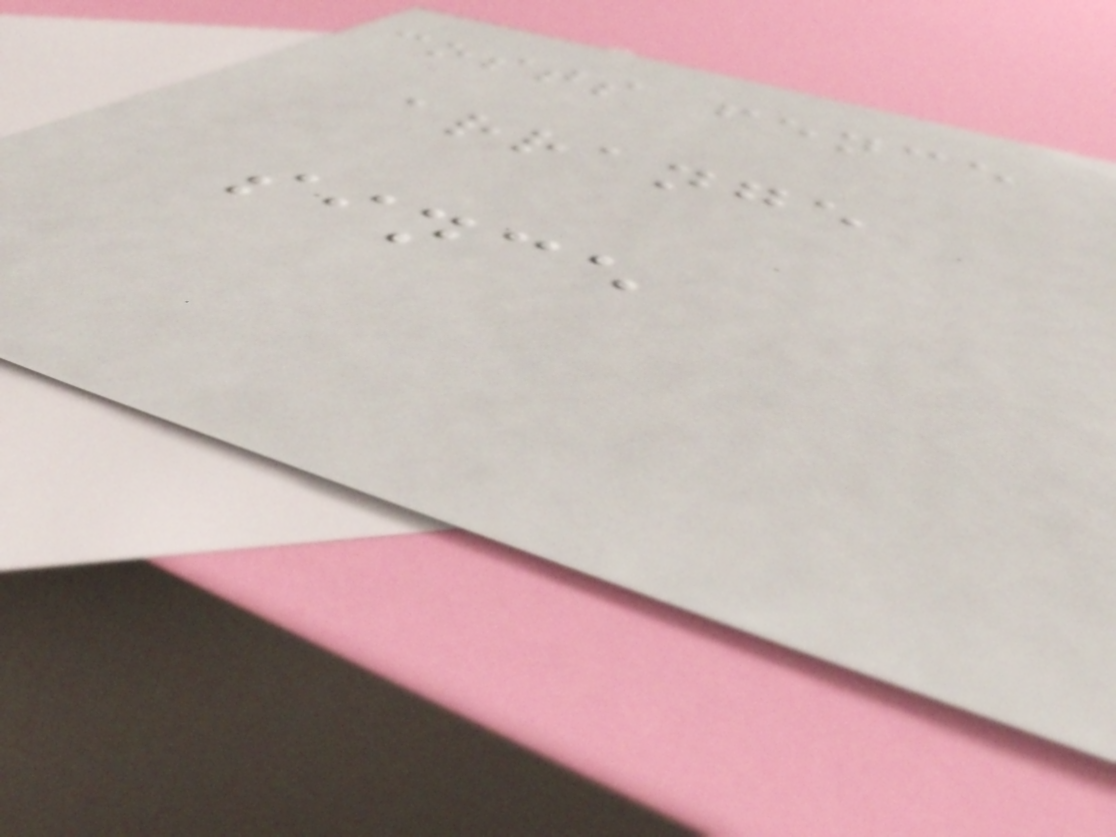costs fence
arrange
since
